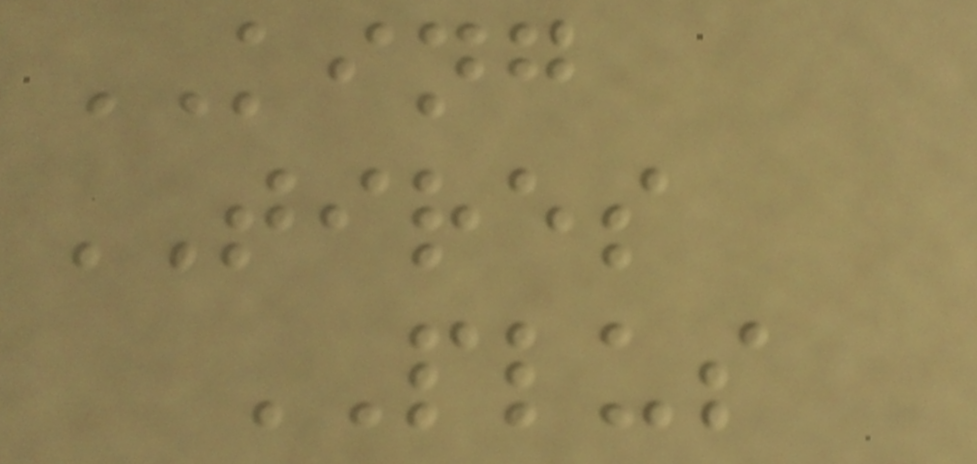KING
TIRES
PLUS
